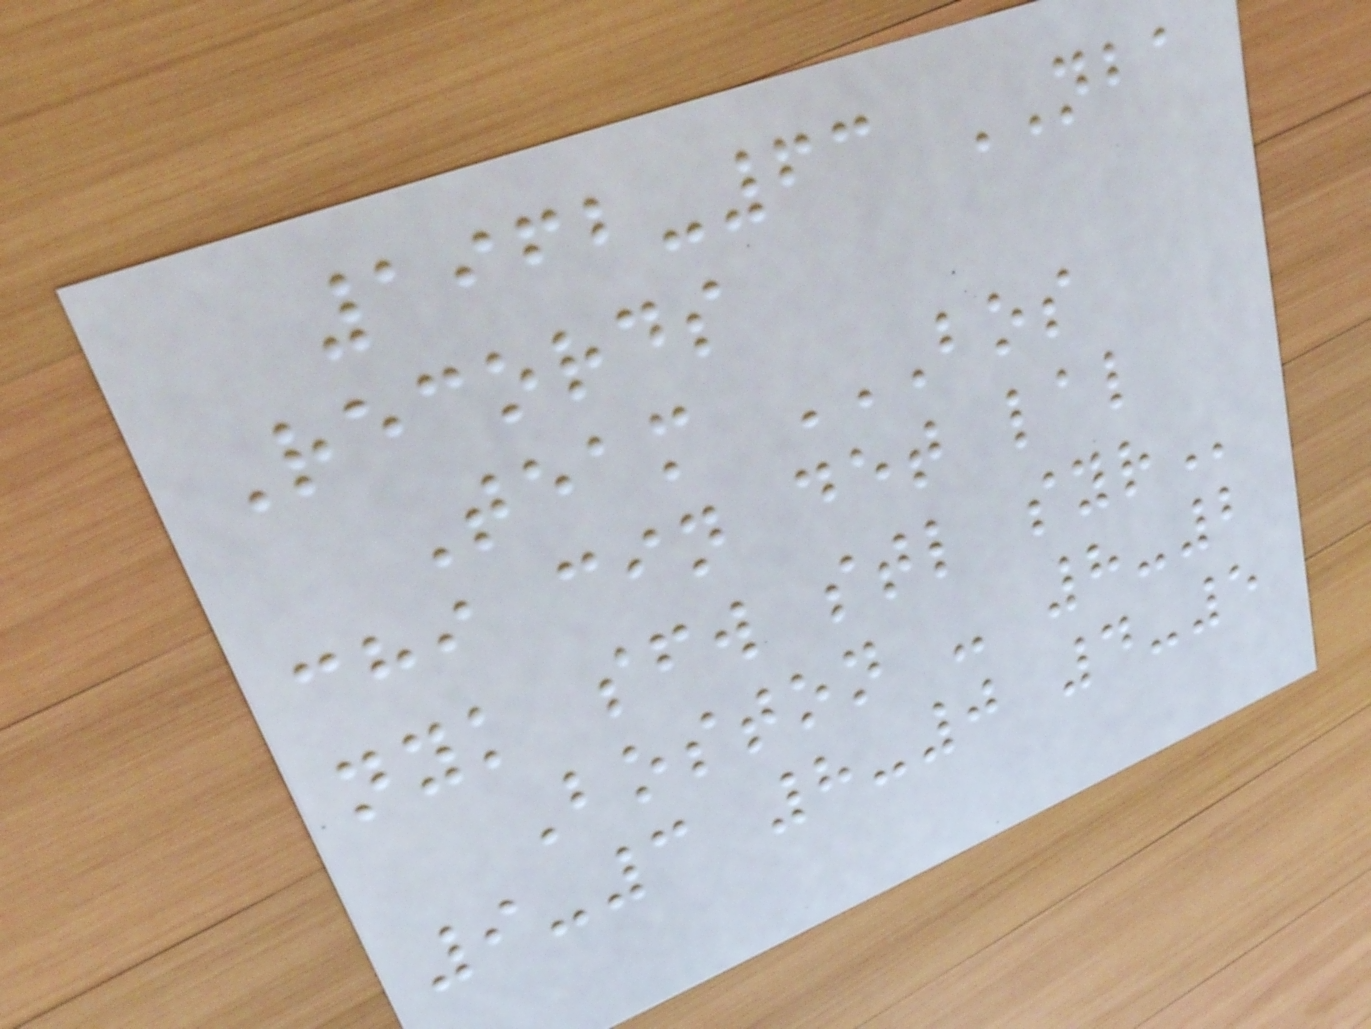1962-63 NBA
Records
Team BOS
CHI CIN DET LAL
NYK SFW STL SYR
Boston - 8-2
9-3 8-0 4-5
